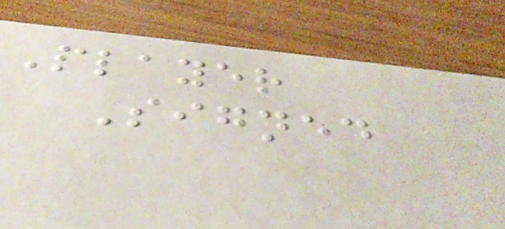Player
Signed
